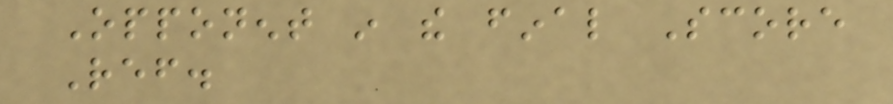Opponent in the final Score
Ref.
